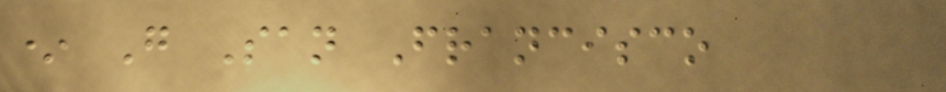* G San Francisco
